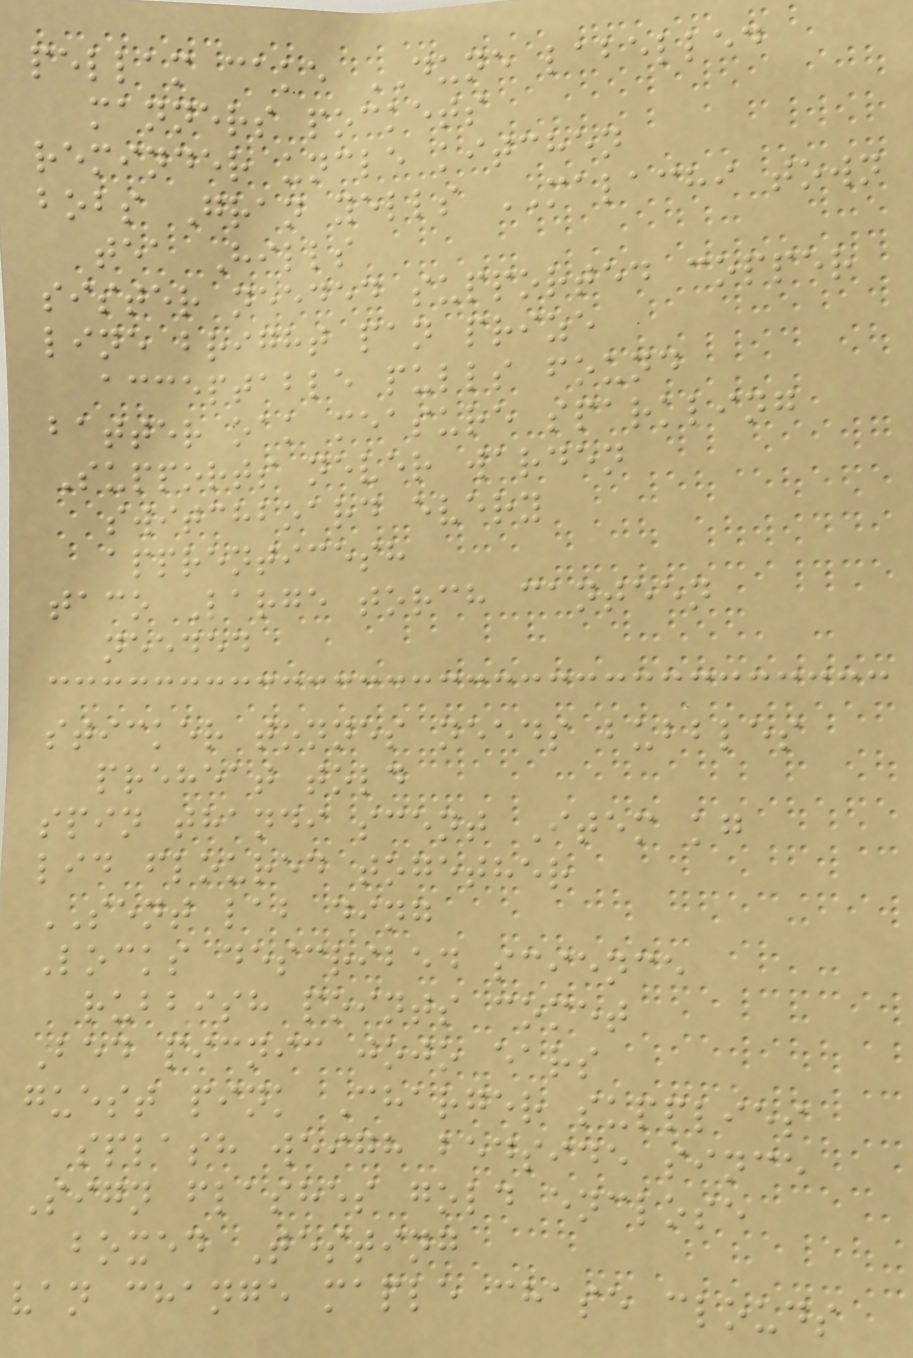pellam cake DUNE labelled
manners pockets
reminder uncle kitchen
bobs Gran yells MALACHI town
tea Hills
sister needed supported copper
line bright pan prize
acceptable pulls found
batter oak measure sparkling
Supports never warden
switchboard every
apprenticesh
taco Large torch canteen
needed
sticker tonnes needs bubbles
preheat told
spin thandi scent Item kg
lid floured together
SENT lab ding
Locks described science
rubbish points comet
Bed picnic jojo ears
guest pink Charger supplies
splash weigh bedside since
Sign flashes gold enclose
boxed Testing
van change maple chase clouds
